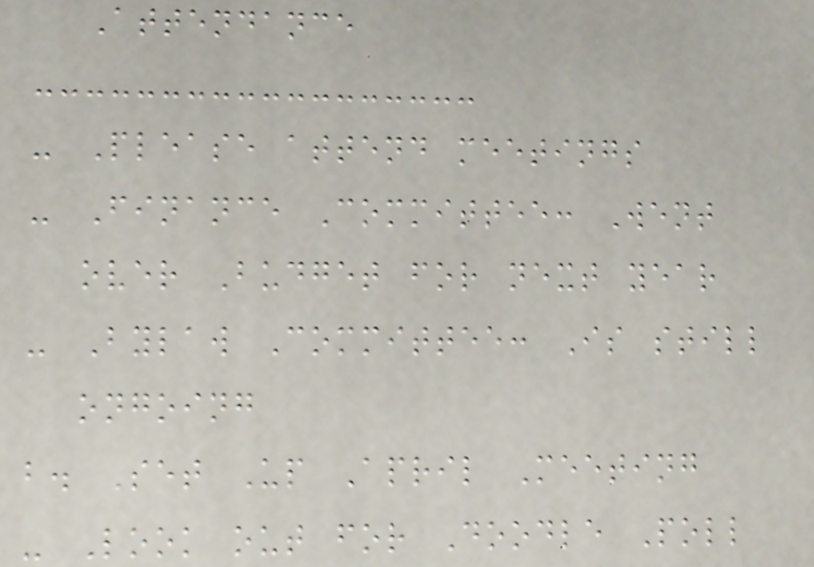Attendance
- Please attend meetings
- Finance Committee: Went
over Budget for next year
- Bylaw Committee: Is still
ongoing
b. Set Up April Meeting
- Look out for Doodle Poll
